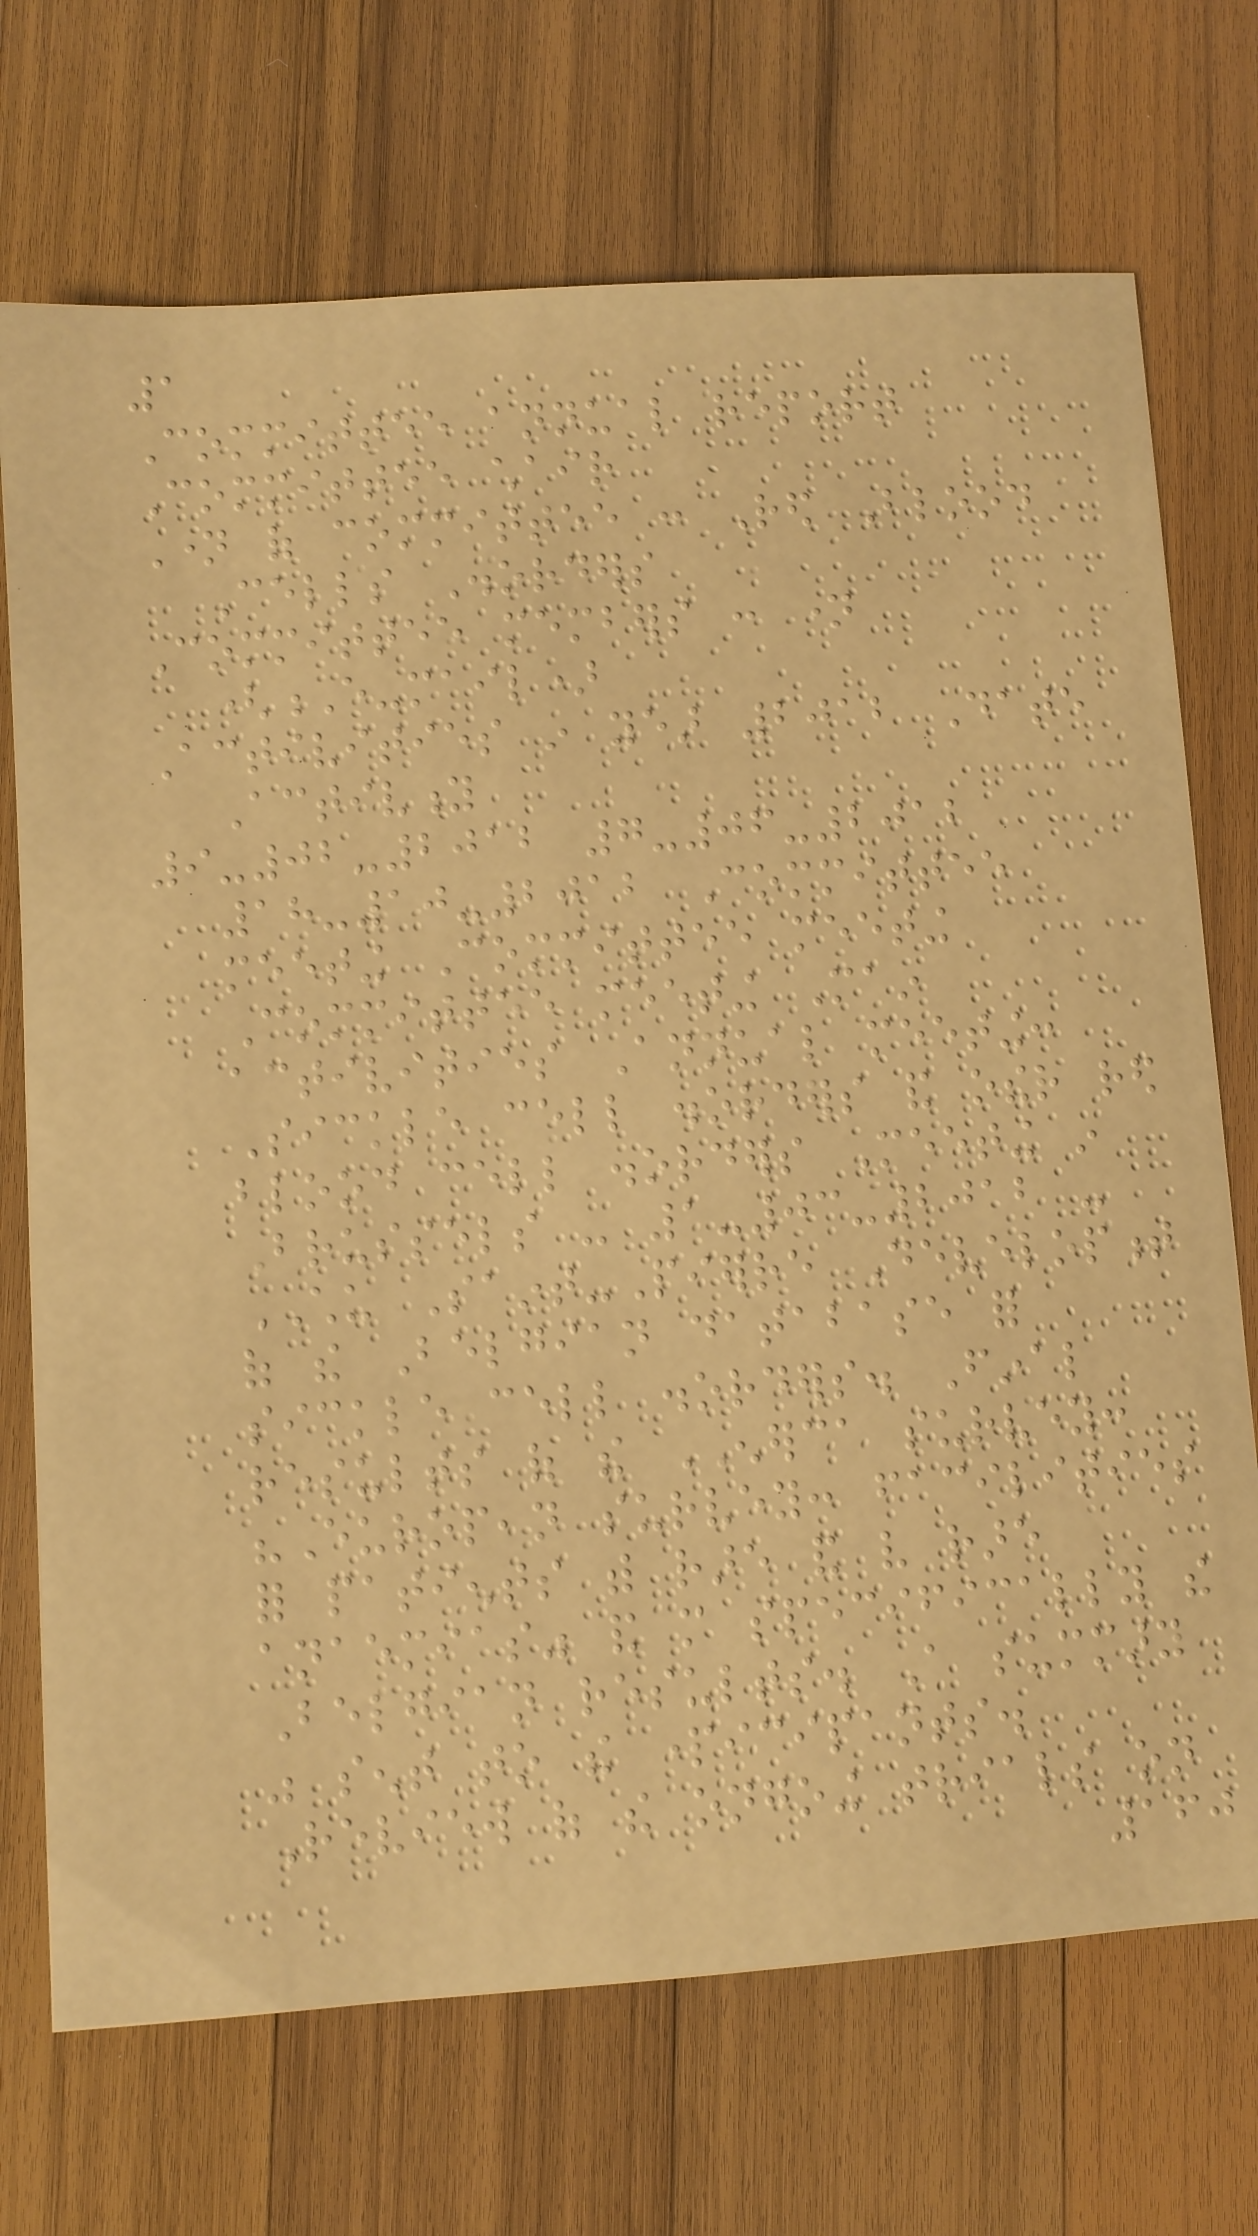1
Committee annual report
Committee chair
Name of committee : Red Blood
Cells Disorders
Committee members : name
(E-mail)
Activities in year 2012 Date
Activity
9-02-2012 7-06-2012
18-10-2012 Committee
meeting Committee meeting
Committee meeting Main
activities Annual meeting:
Sickle cell disorders and other red
blood cell disorders Meeting in
Brussels - 1-03-2012 -
CHU Saint-Pierre Development
of the Belgian database for
sickle cell disorders. Final
results of the ENERCA survey:
"European survey: facilities
for patients with rare and very rare
anaemias" and more specifically the
Belgian results. A summary
was sent to the participants.
Review of the ongoing trials on
160
